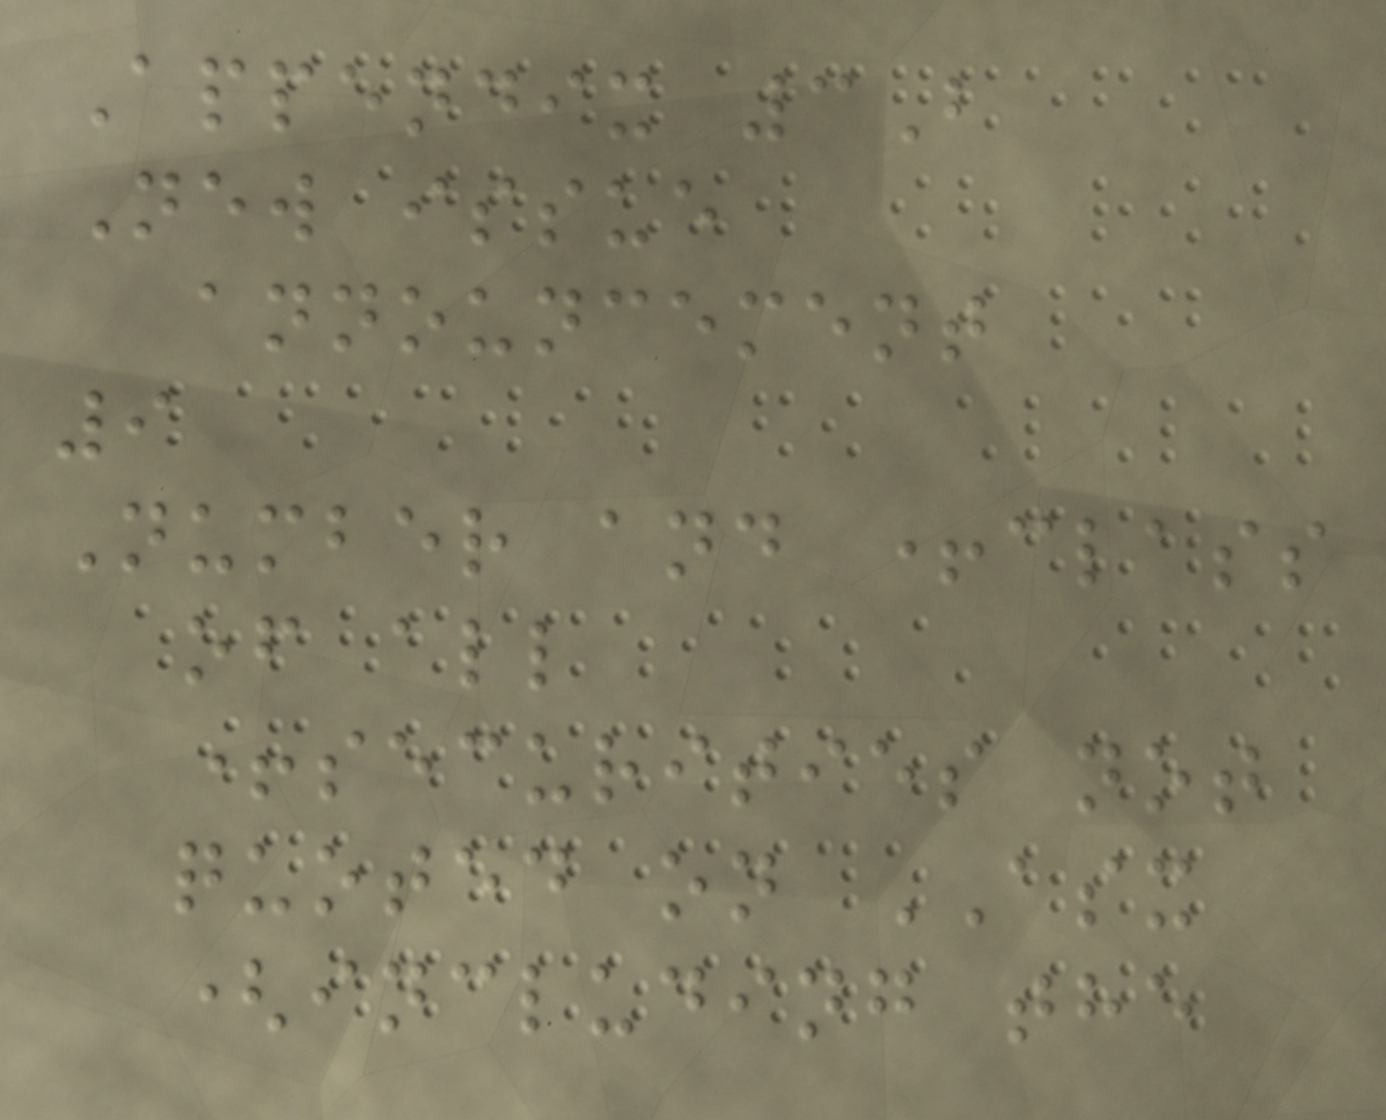Appendix 3B
New issue
announcement
9
Number and +class
of all
+securities not
quoted on ASX
(including the
